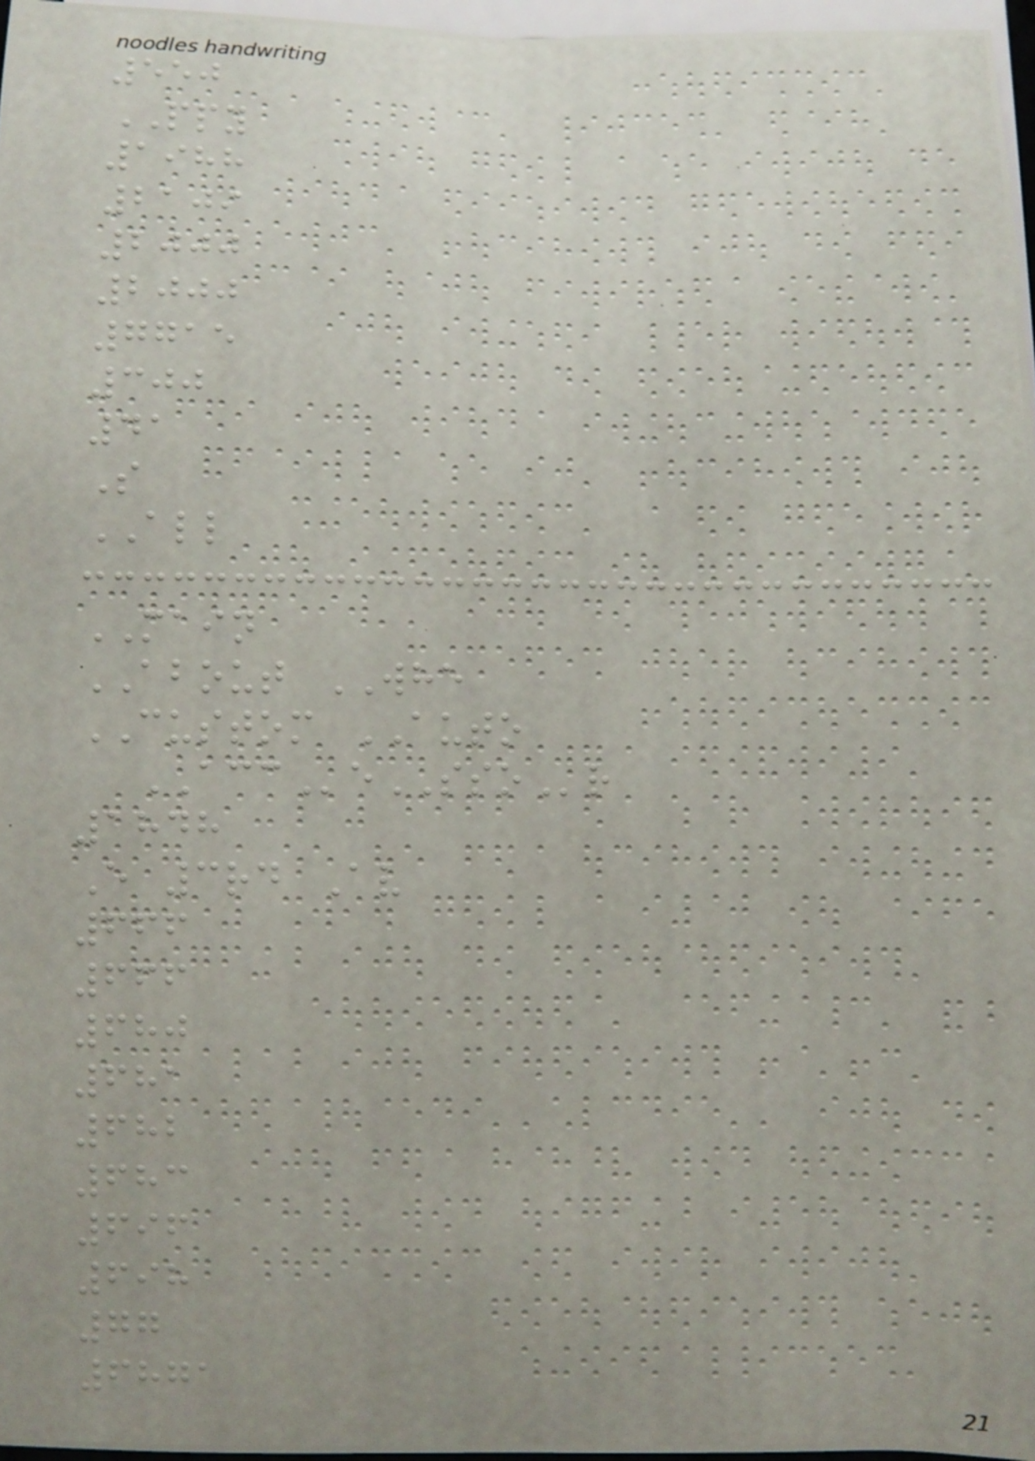550
PPY
1988
2109
2000
2000
7715
300
41
S
ALL
MAIN
ABOUT WHE
CUSTOM AUTO
ACCeSSOr
1848
E 3rd Av
666
666
680
681
682
683
696
698
77
6871
